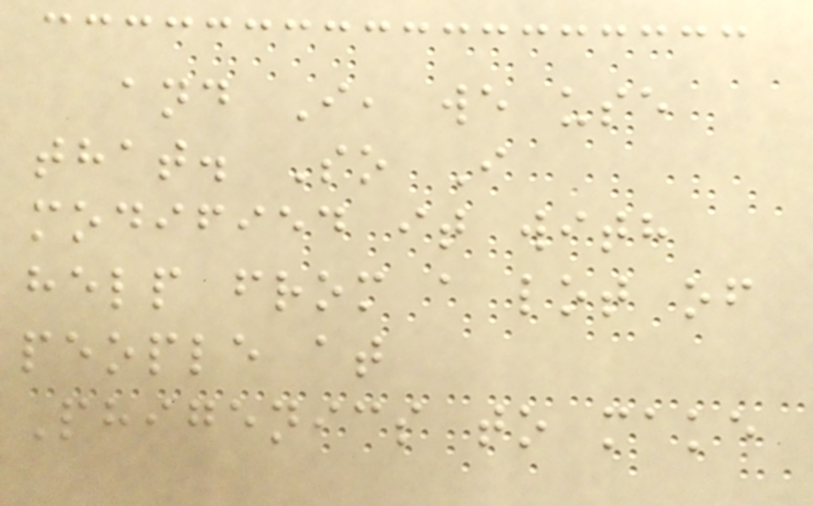and I, we use
that. So I
modified it with
help from a lot of
people at
Phigenics to make
